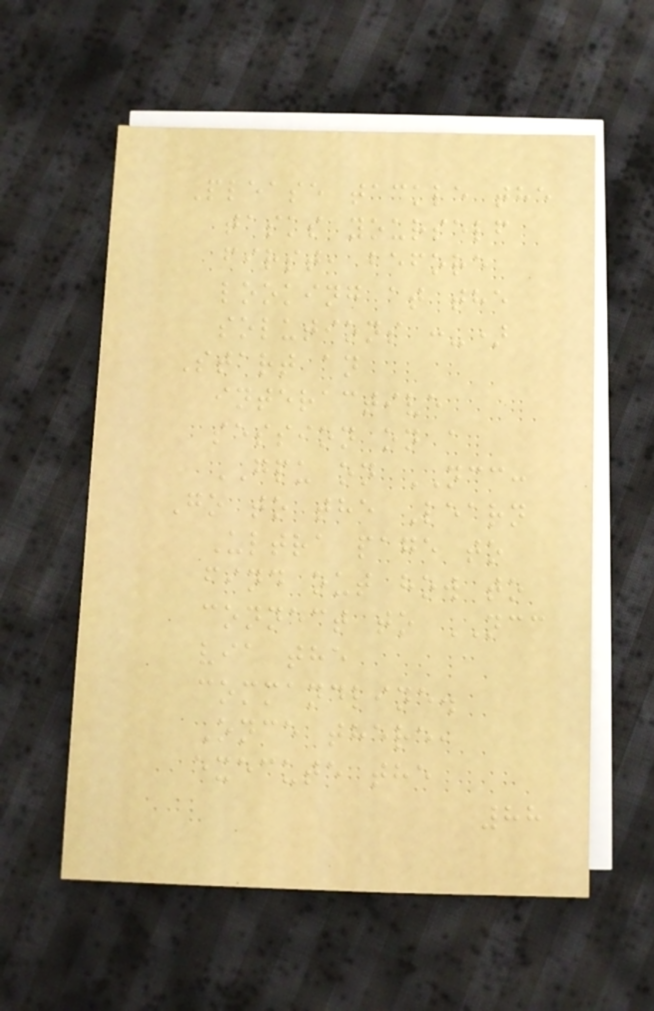Please tackle the
tasks yourself
first, before
looking at the
solutions :-)
Start an
interactive
session on a
GPU on NCC:
Go to the Learn
Ultra page to
find out how to
connect to NCC
via the
commandline.
Once there,
execute the
88
